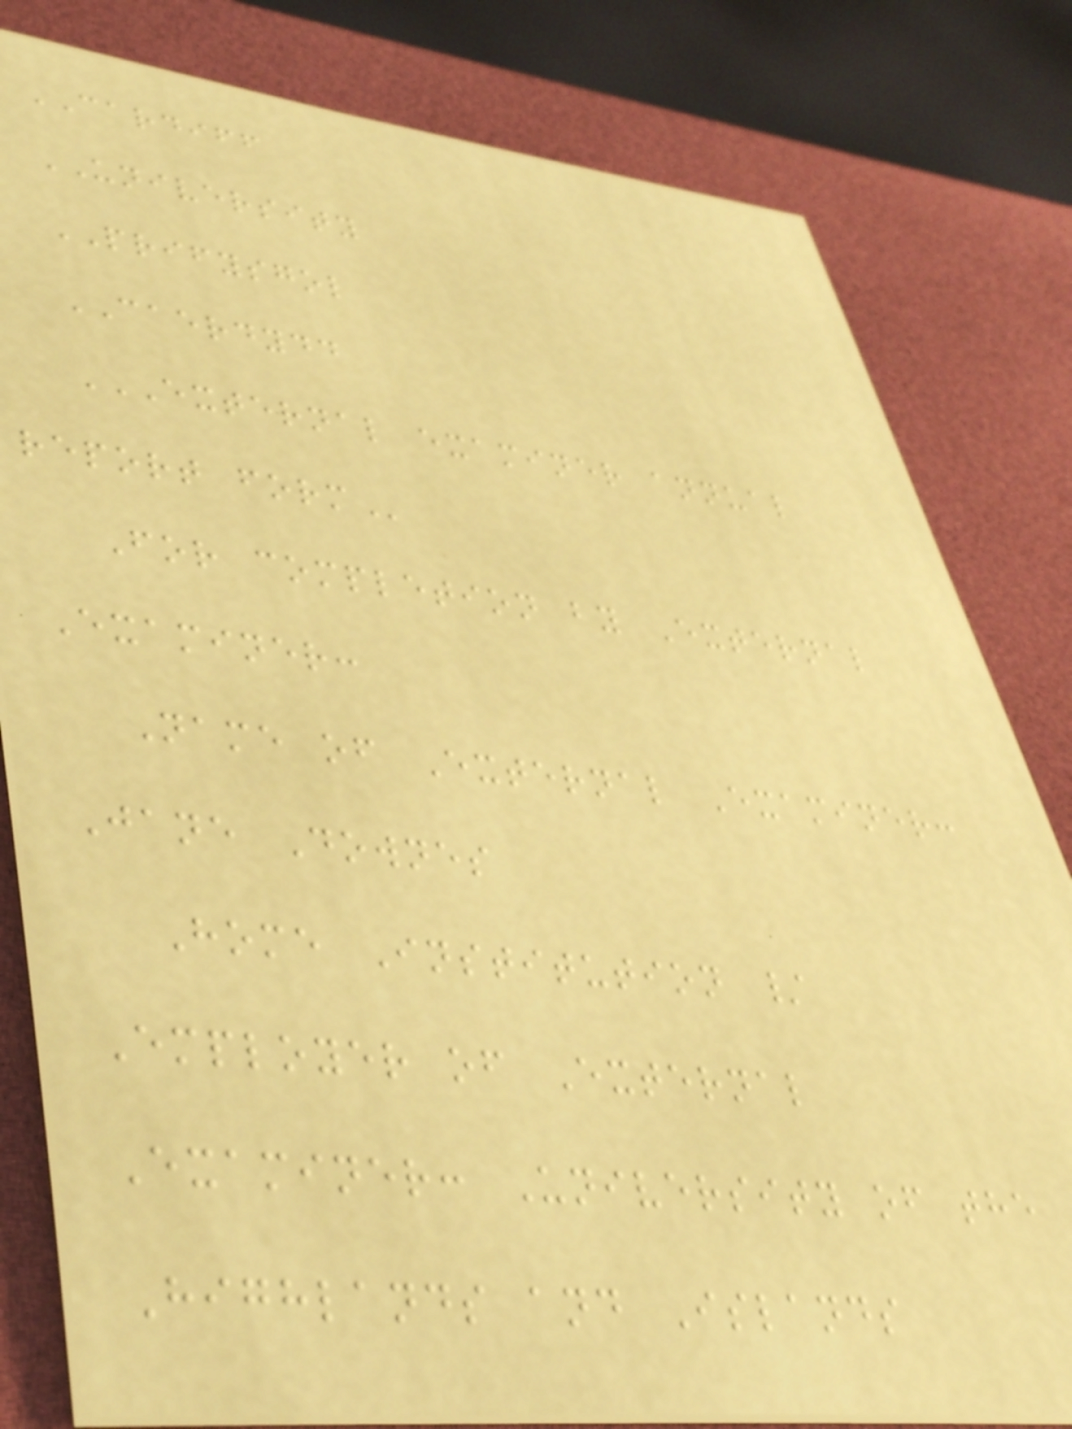CARDIFF
UNIVERSITY
PRIFYSGOL
CAERDYDD
EXTERNAL EXAMINER ANNUAL
REPORT FORM
For completion by External
Examiner:
Name of External Examiner:
Jane Downes
Home Institution /
Employer of External
Examiner: University of the
Highlands and Islands
